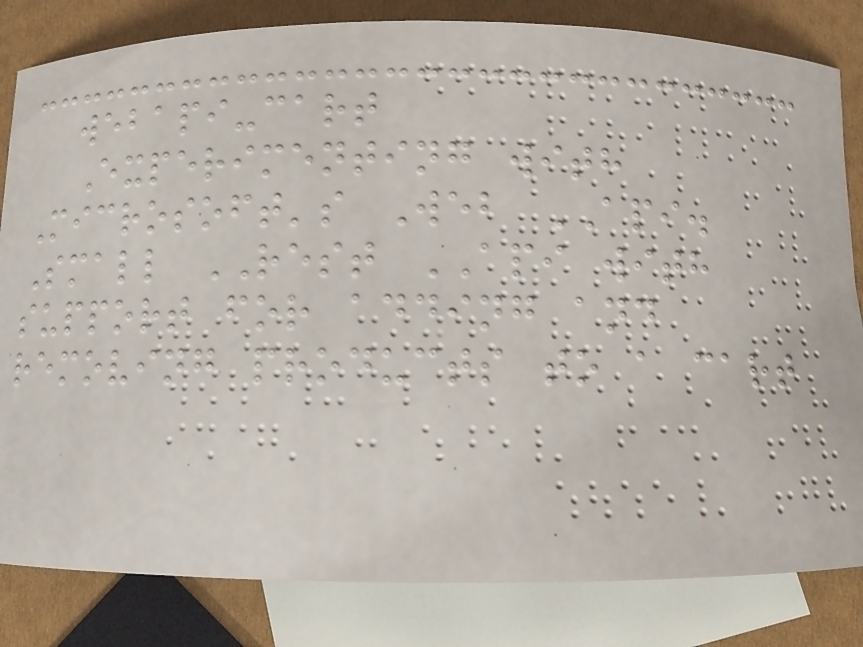webapi-cart
Experimenting with
Microsoft's Web API.
Small REST API with
support for adding and
removing products to a cart
